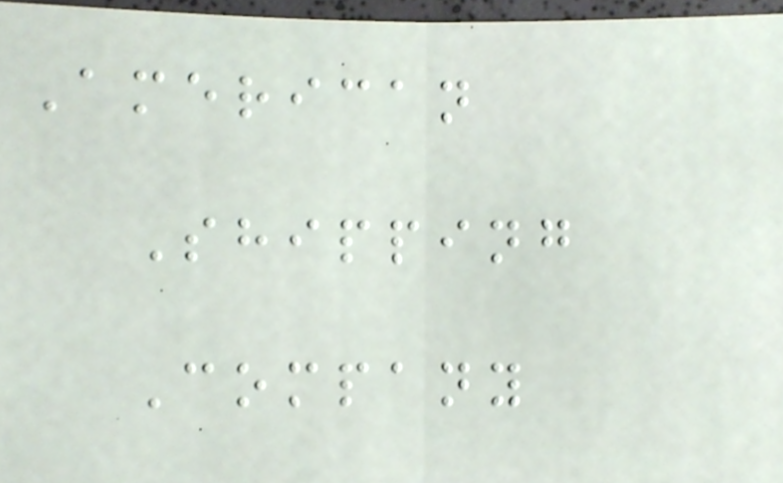American
Shipping
Company
